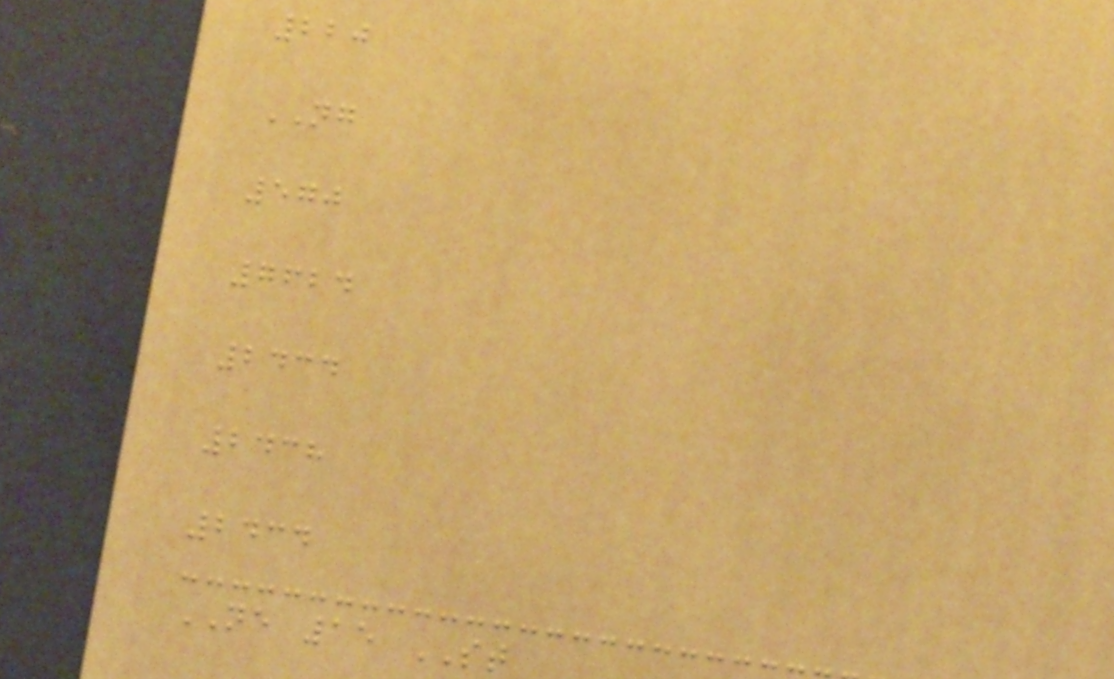220
NG
570
7624
2434
2438
2434
NE 15 ST
